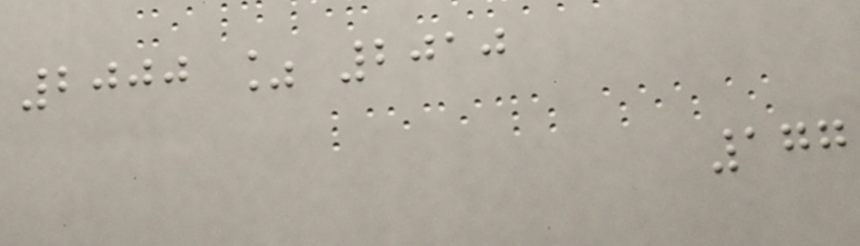2000 % 2010
177
